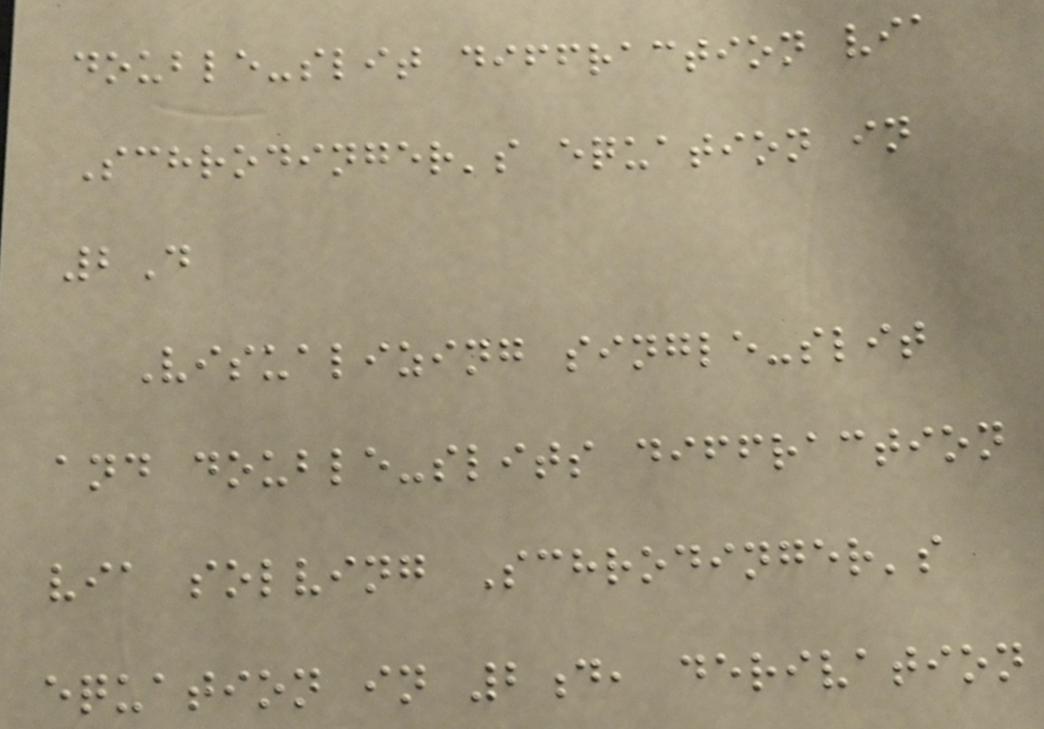double-slit diffraction via
Schrodinger's equation in
2D
Visualizing single-slit
and double-slits diffraction
via solving Schrodinger's
equation in 2d, derivation
